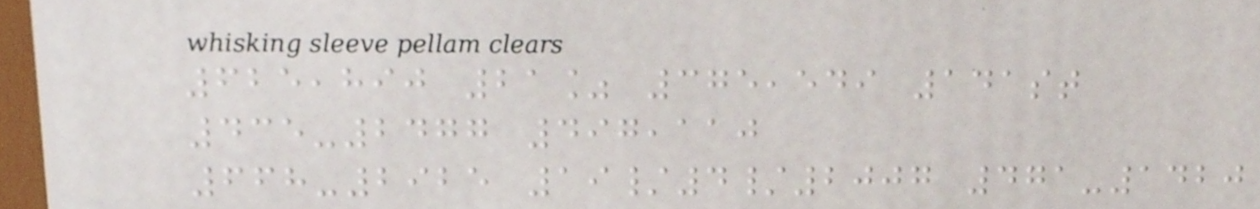625,890 21% 375,549 141st
435-2477 497,110
668-2925 19/4/2007 471-1420
